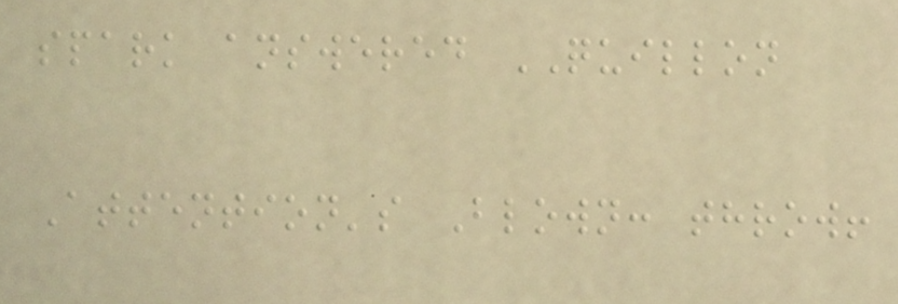spark answered QUILLON
Attention's Blown: throw!
